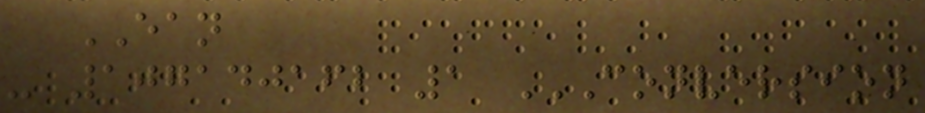EAN
- 107140162 1 CONVERSION
